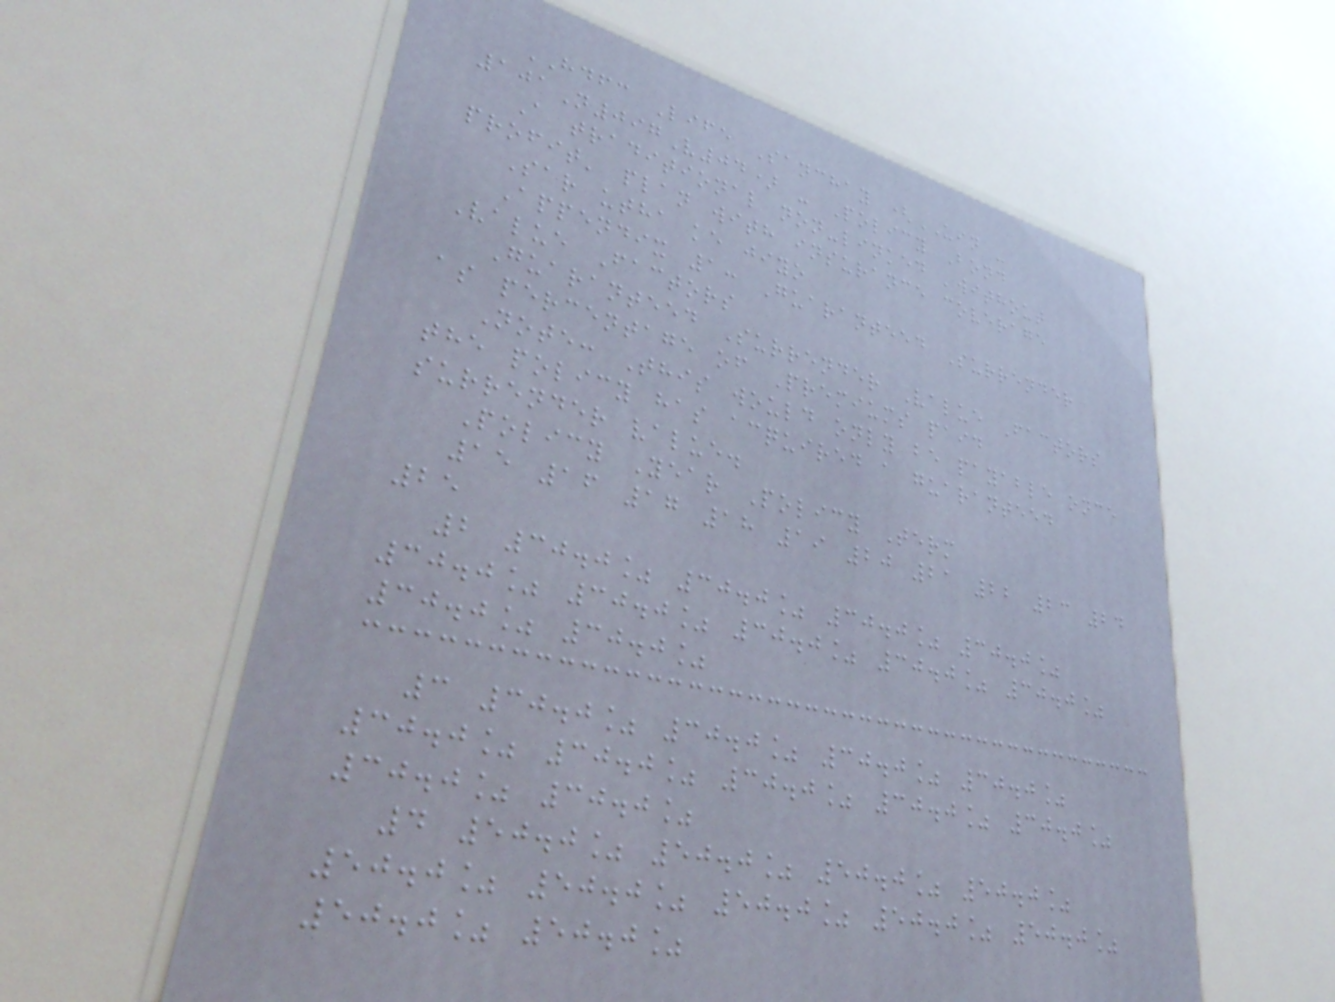HDFC Life Sanchay (UIN -
101N097V04) - Policy Bond
A traditional non-linked 'without
profit' plan with insurance coverage
Sar utha ke jiyo
Appendix 1: Guaranteed Surrender
Value Factors
Guaranteed Surrender Value Factors
as percentage of Premiums paid
Note: This would only be payable once
the policy has acquired a guaranteed
surrender value.
Policy Year Policy Term
15 16 17 18 19 20 21 22 23 24
25
2 30.0% 30.0% 30.0% 30.0%
30.0% 30.0% 30.0% 30.0% 30.0%
30.0% 30.0%
3 30.0% 30.0% 30.0% 30.0%
30.0% 30.0% 30.0% 30.0% 30.0%
30.0% 30.0%
4 50.0% 50.0% 50.0% 50.0%
50.0% 50.0% 50.0% 50.0% 50.0%
50.0% 50.0%
